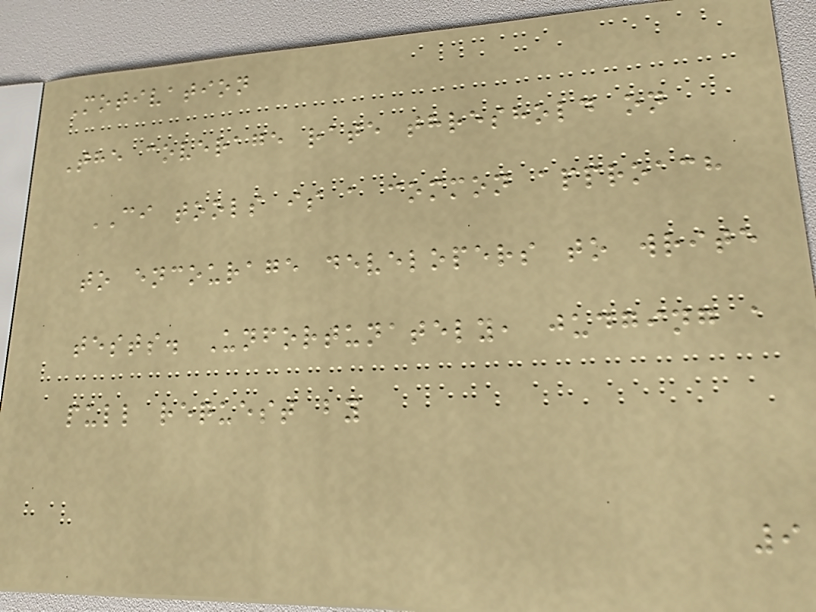Motivation
The coverage rate threshold on
CI tools is a common approach
to encourage developers to write
tests. Unfortunately, judging a
pull request by
9
